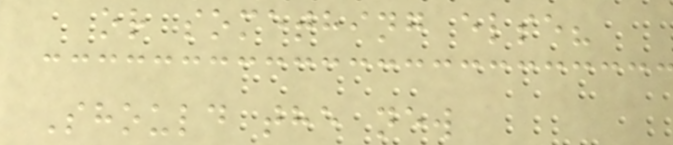or something else?
Should the new
